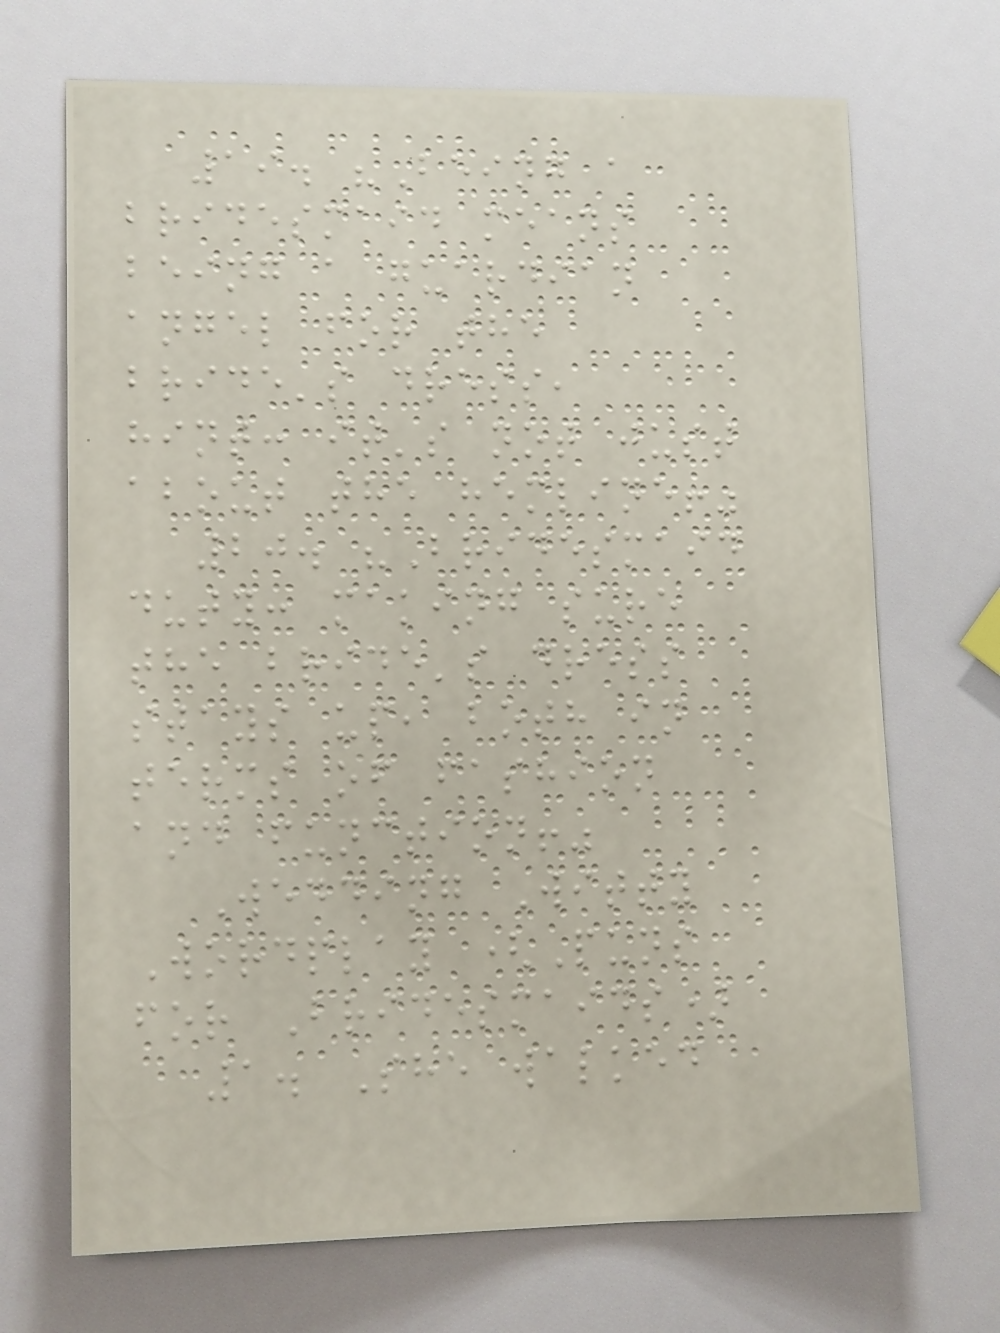19. "Being a
bridesmaid means
being a guardian
angel for the
bride's dress,
hint: it's not just
about the hemline!"
20. "Bridesmaid
duty: making sure
the bride's dress
stays up, both in
terms of fashion
and function!"
Wedding Witty
Wordplay (Puns
for Bridesmaids)
1. She walked
